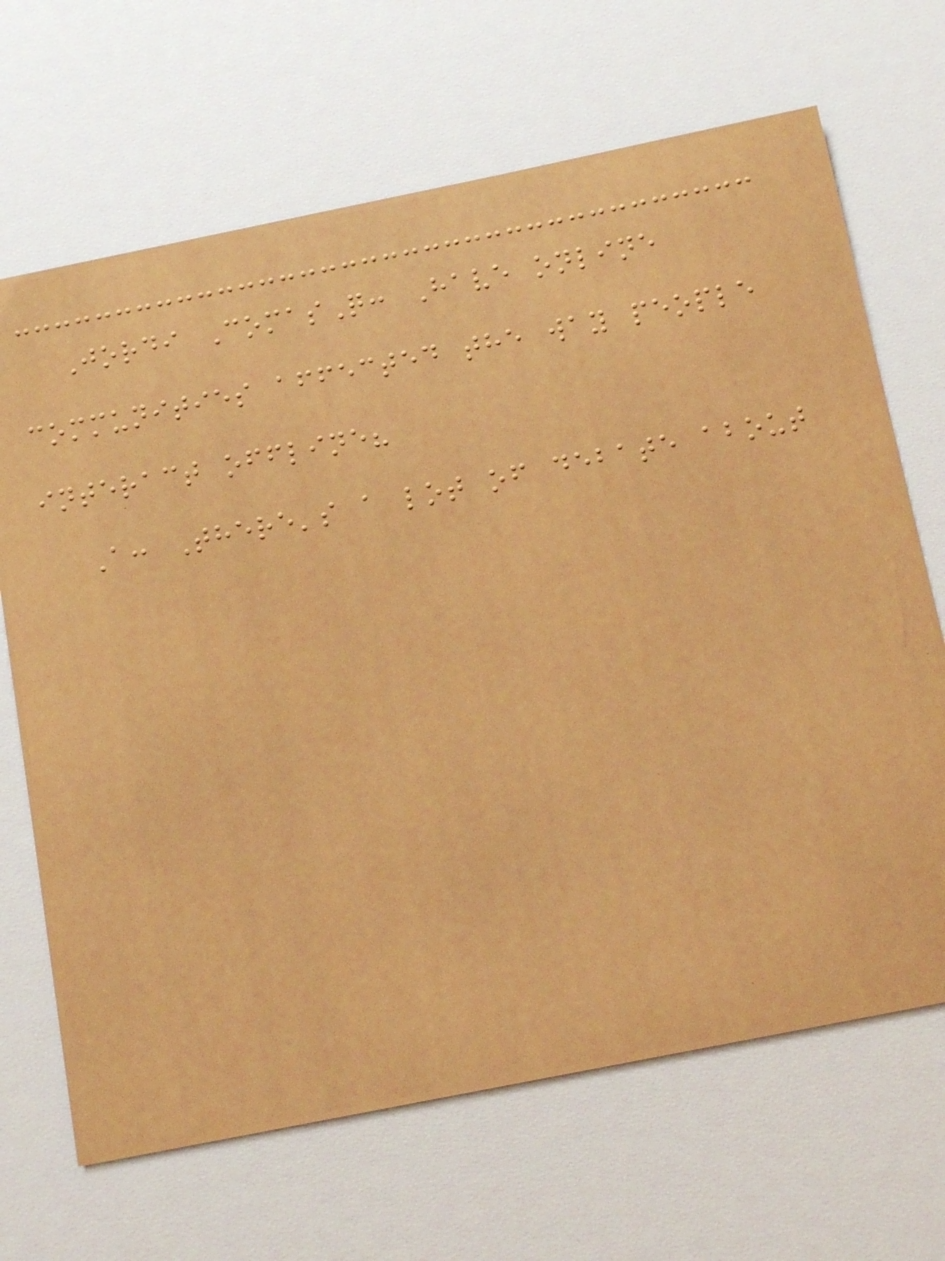Jordi ComasQ: Have online
communities affected the way people
interact offline?
A: There's a lot of debate about
